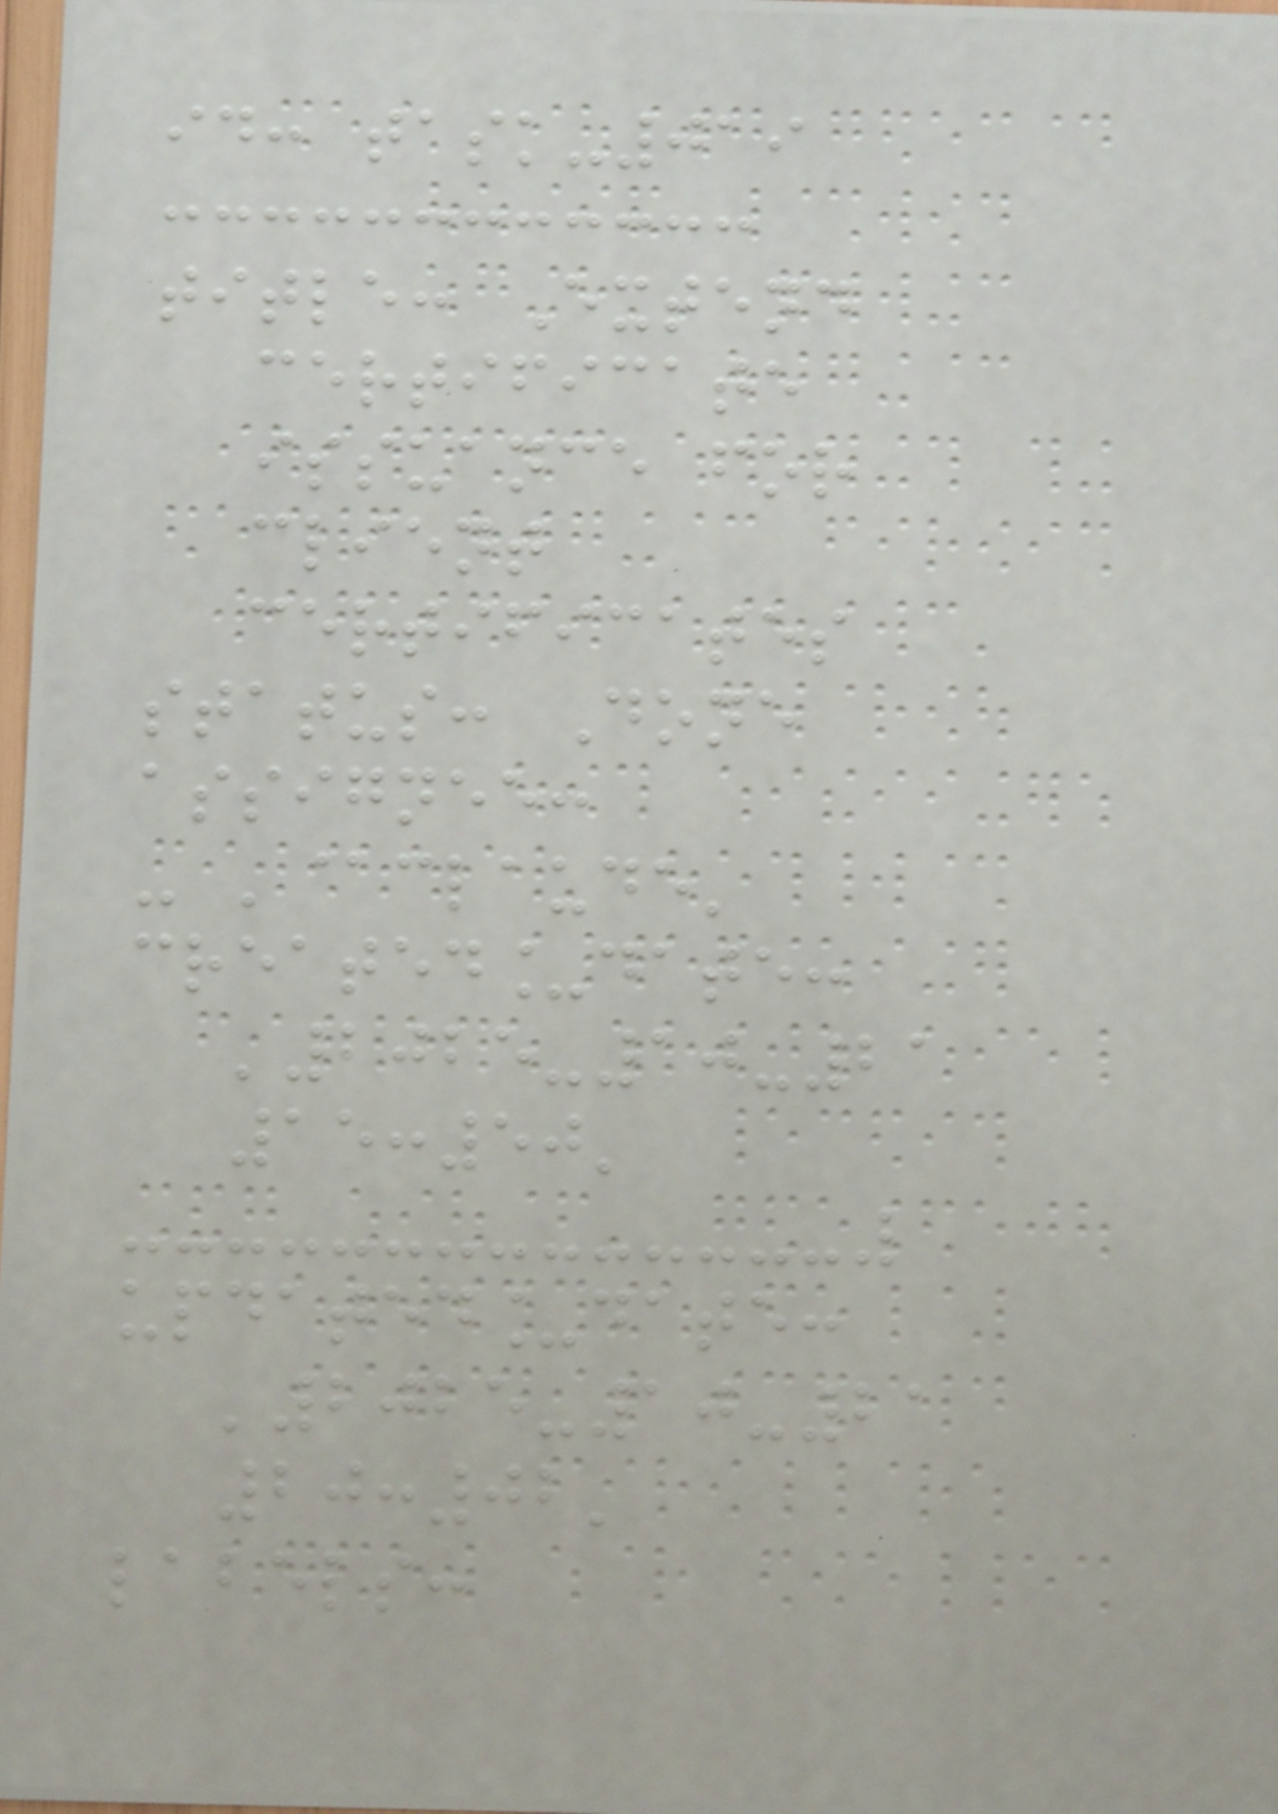id: task-019
title: Extend
certificate
issuance for
client
certificates
status: Done
assignee:
- '@claude'
created_date:
'2025-10-21
15:50'
updated_date:
'2025-10-21
20:02'
labels:
